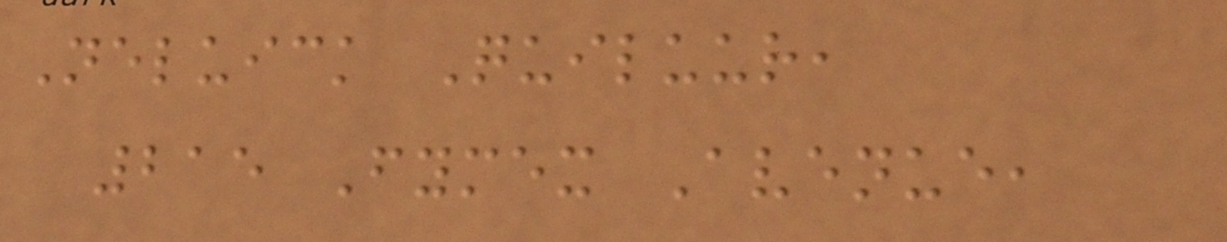Neluick Quiluur,
215 Fymex Avenue,
